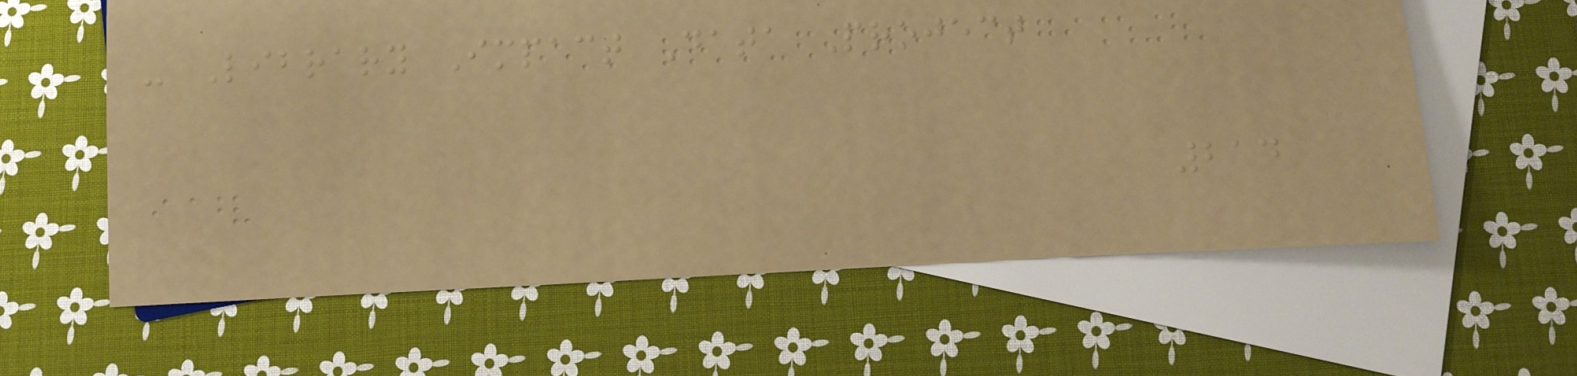- Library Impact Data Project
214
